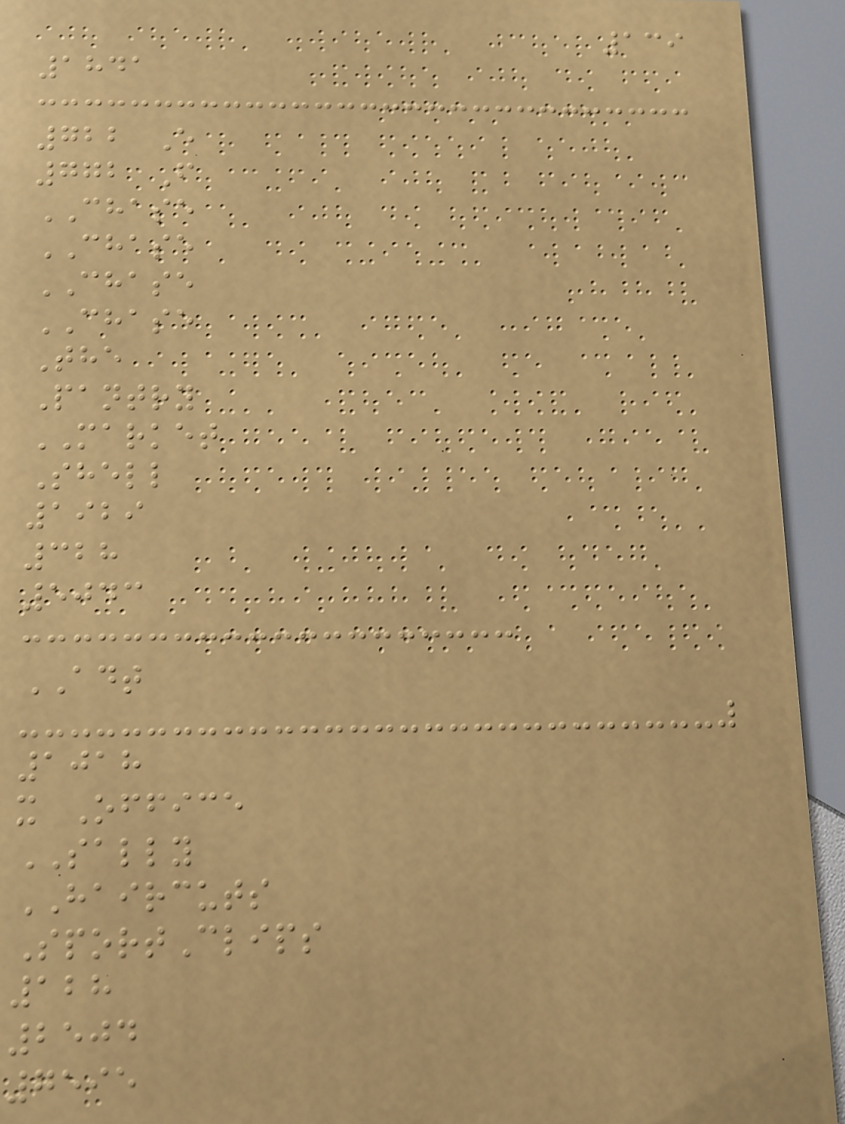139
1841
722 E
772 F
CHASE
CHASE
CHASE
CHASE
The
Pantry
MARKET
Shell
1929
328
5043
ADT
1018
x Office
SALLY
HAIRCUTS
SportClips
128
2504
7595
